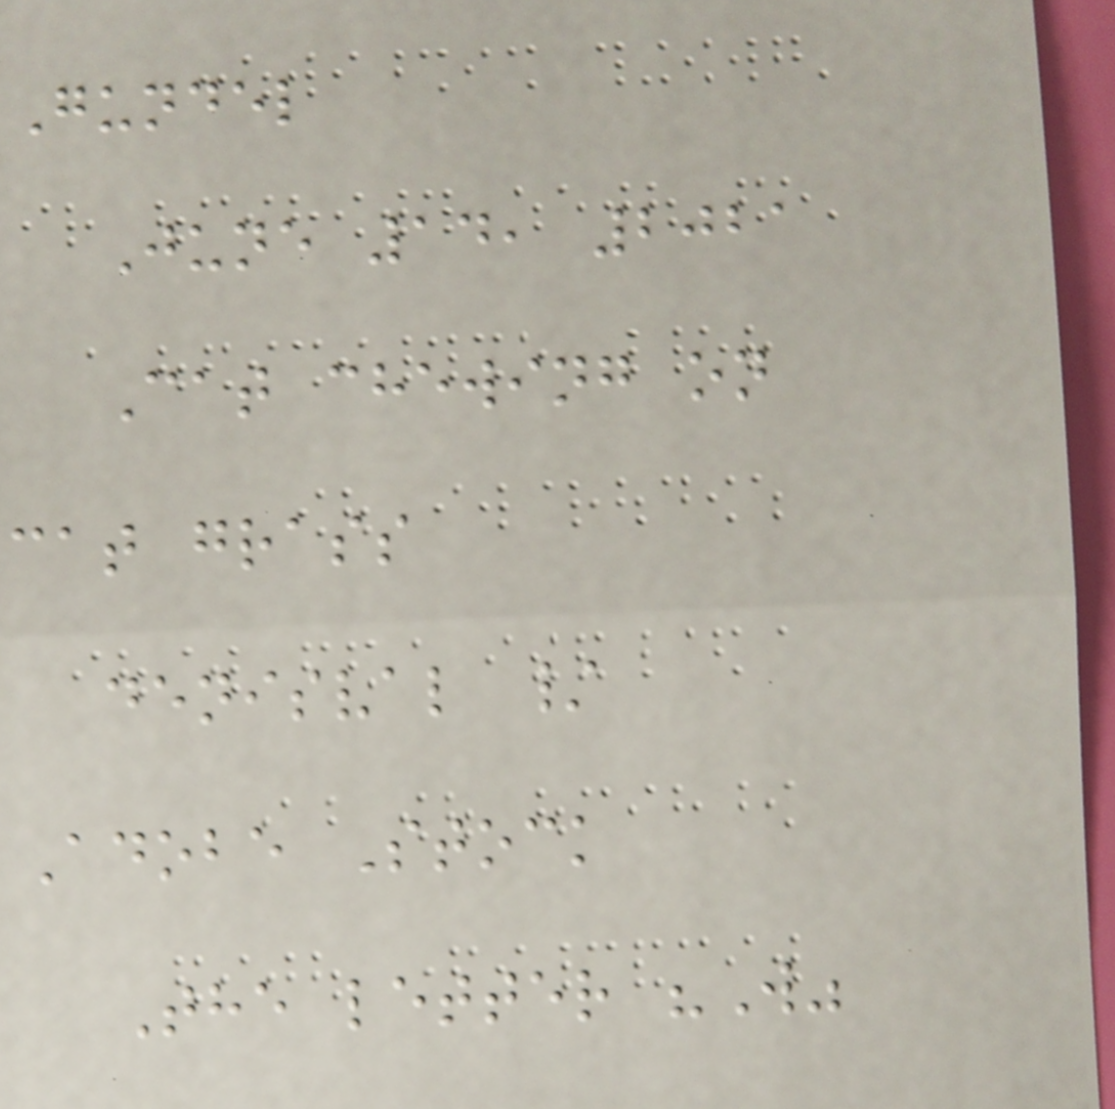Gundel
June 14, 2021
Cat chewing on
cat grass
denisval /
Adobe Stock
The letter "W"
